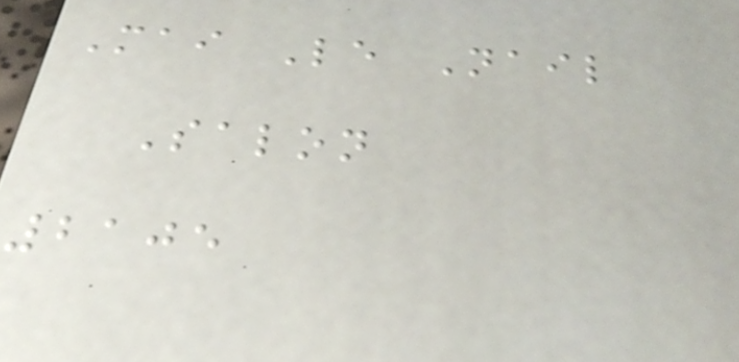Mai Le Nail
Salon
2105
